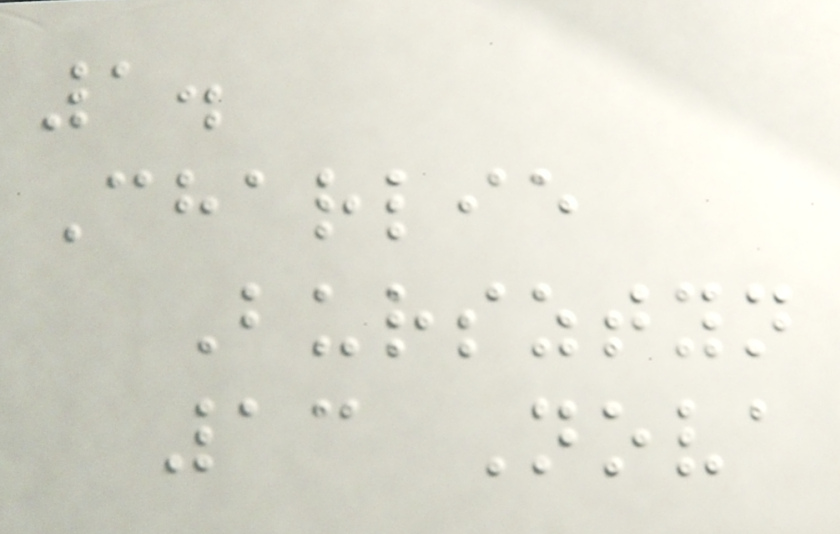1.
Charlie
Bursztyn
13 Nova
